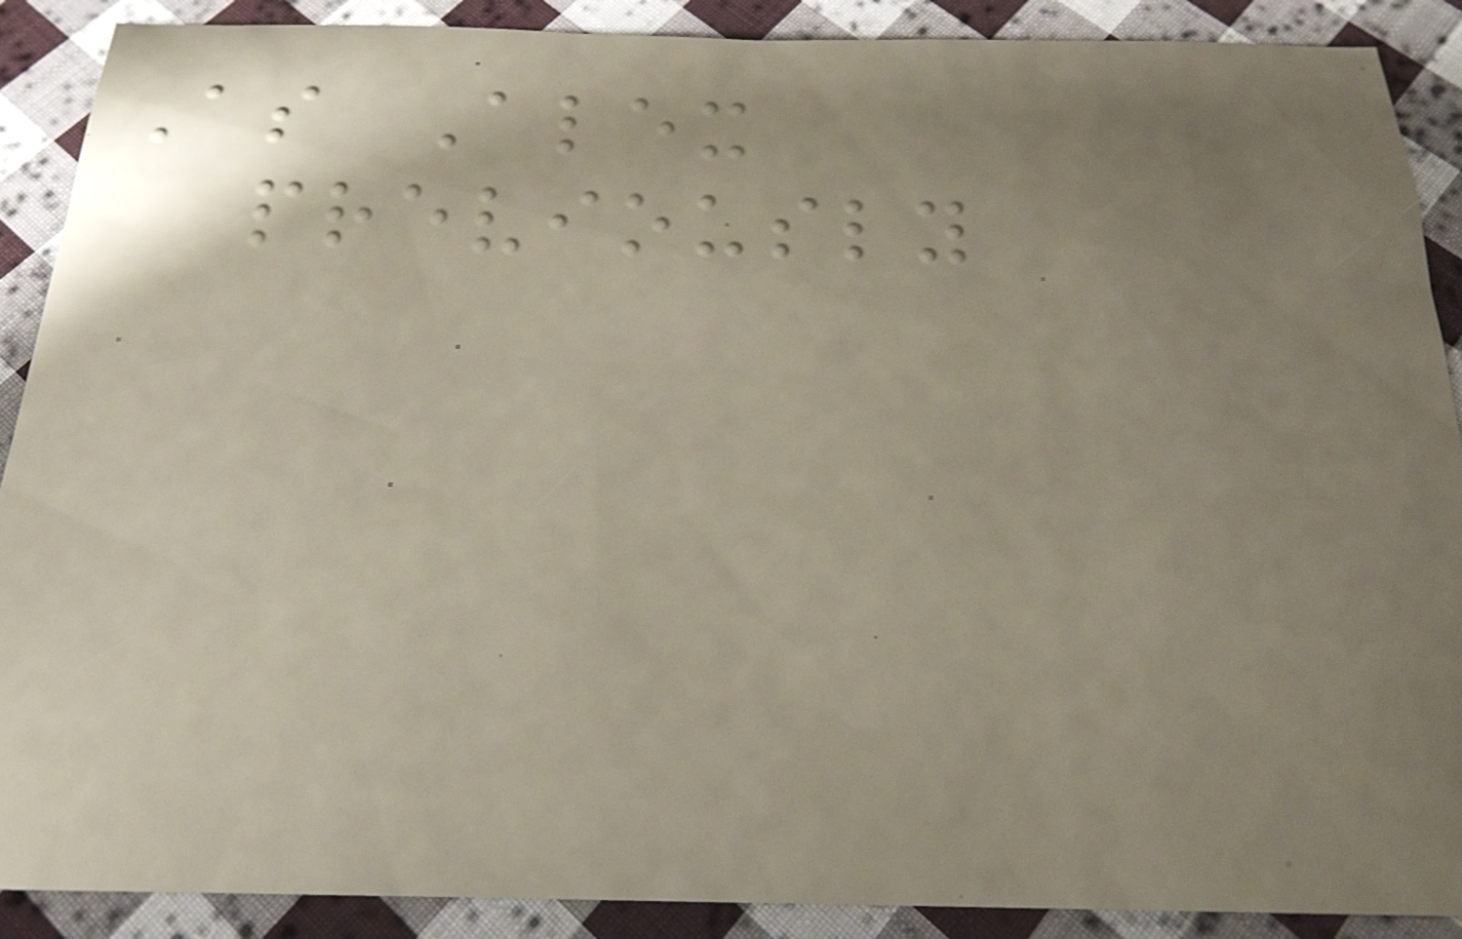As Alex
previously
